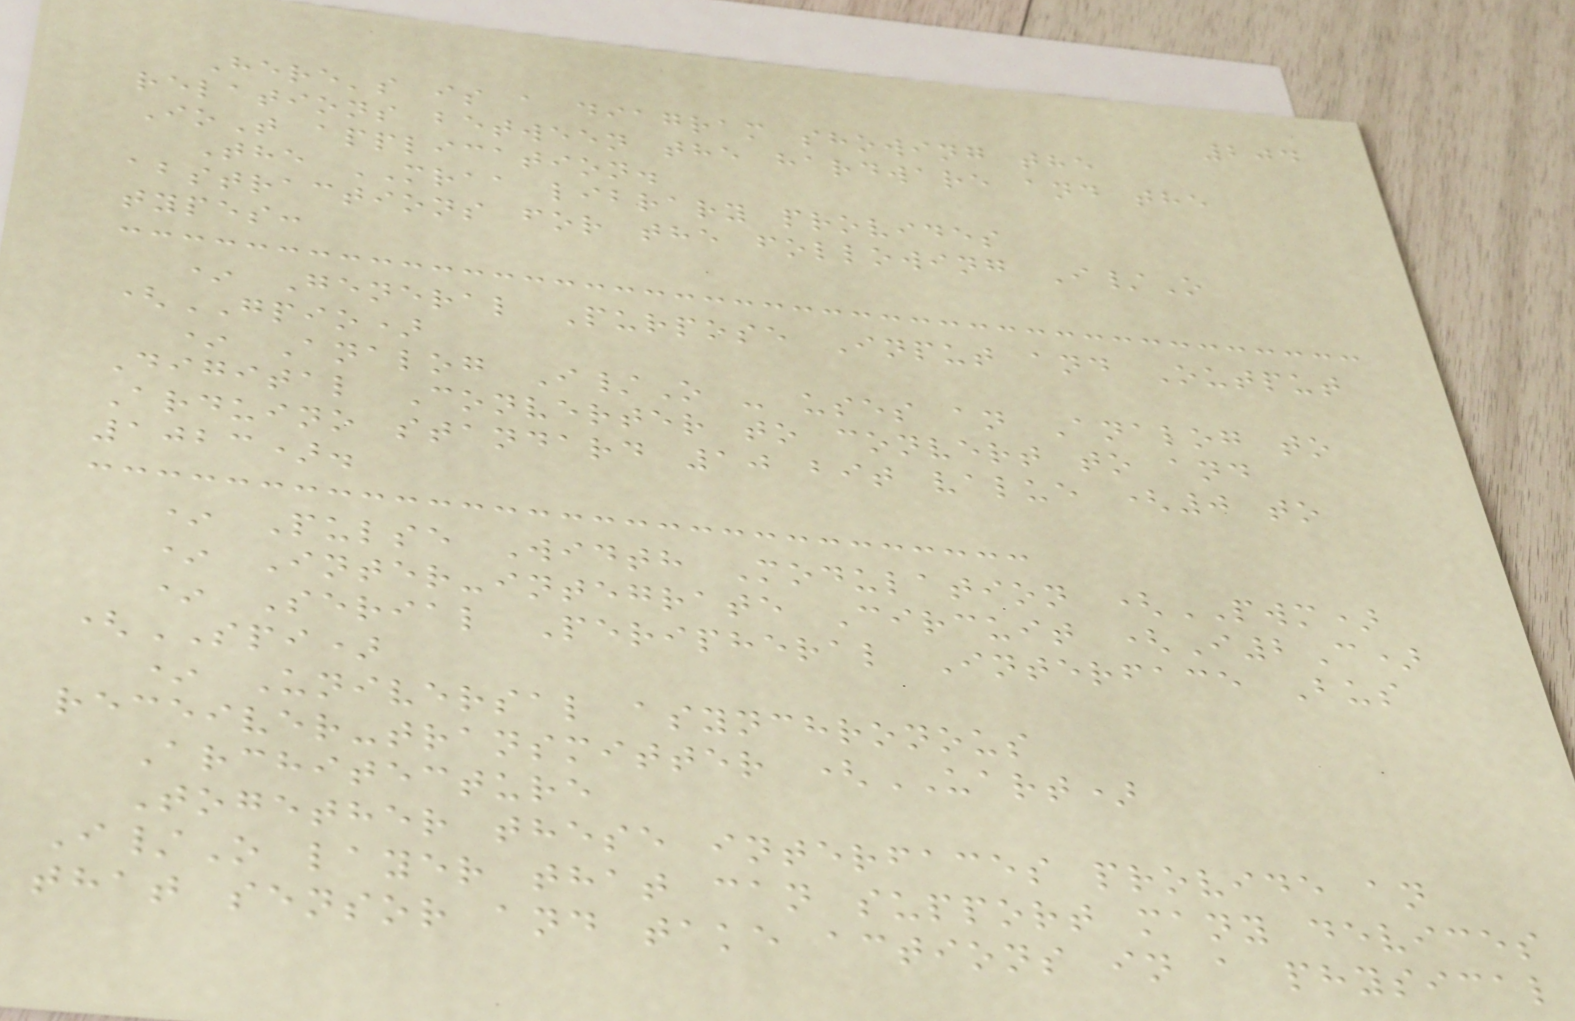204
Here's is a diagram showing the
relations between the hardware and the
IoT application.
The MRAA library provides
abstractions for the following I/O
types:
* General Purpose Input and Output
(GPIO)
* Analog I/O - uses an Analog to
Digital Converter to convert to and
Arduino standard 10 bit value (0 to
1023).
* Pulse Width Modulation (PWM)
* Inter-integrate Circuit (I2C)
* Serial Peripheral Interface Bus
(SPI)
* Universal asynchronous
receiver-transmitter (UART)
Architecture
Together these interfaces provide an
I/O layer that can support many devices
that sensor and take actions in a physical
